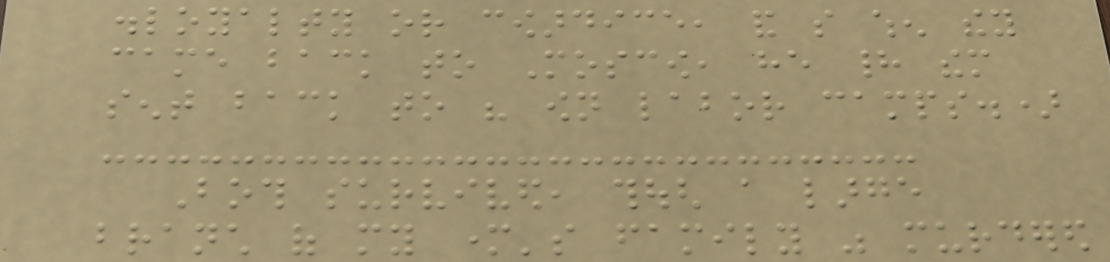disloyalty or cowardice, and so when they
came back to Moscow, he had them
sent back to his own labor camps.)
Both survived, though a large
branch of my mother's family was murdered
